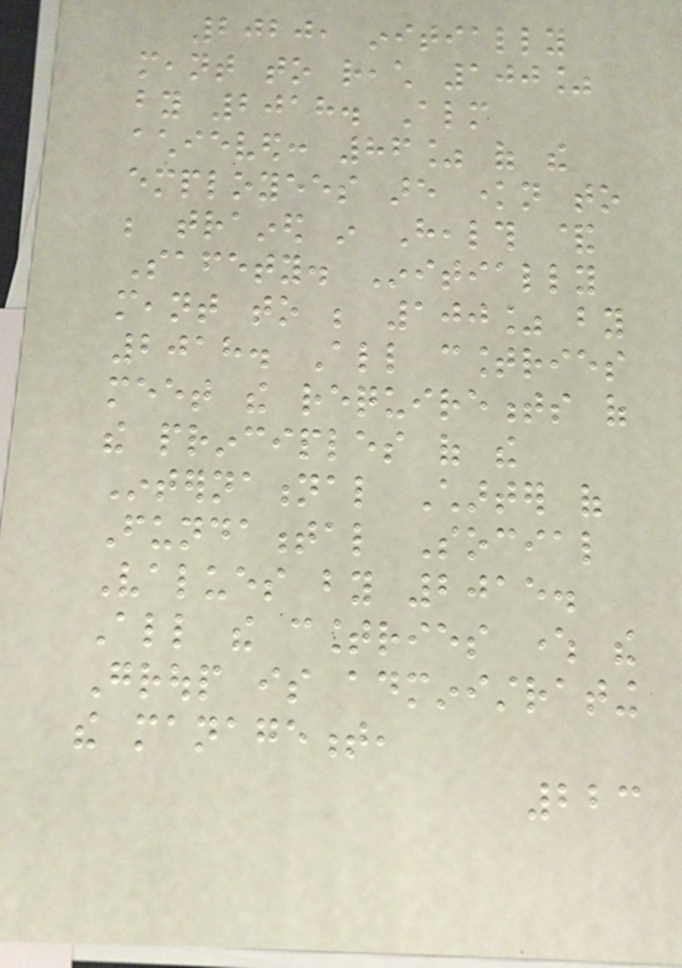2020, initially
meant to reach 100%
by 2018. Almost
achieved: 86% of the
employees are known to
be trained in Health &
Safety. Initially
meant to be 100% by
2018. All countries
meet the requirements of
the principles of the
International Charter of
Fundamental Social
Values by 2015.
All the countries where the
Group is administrating
the management,
223
